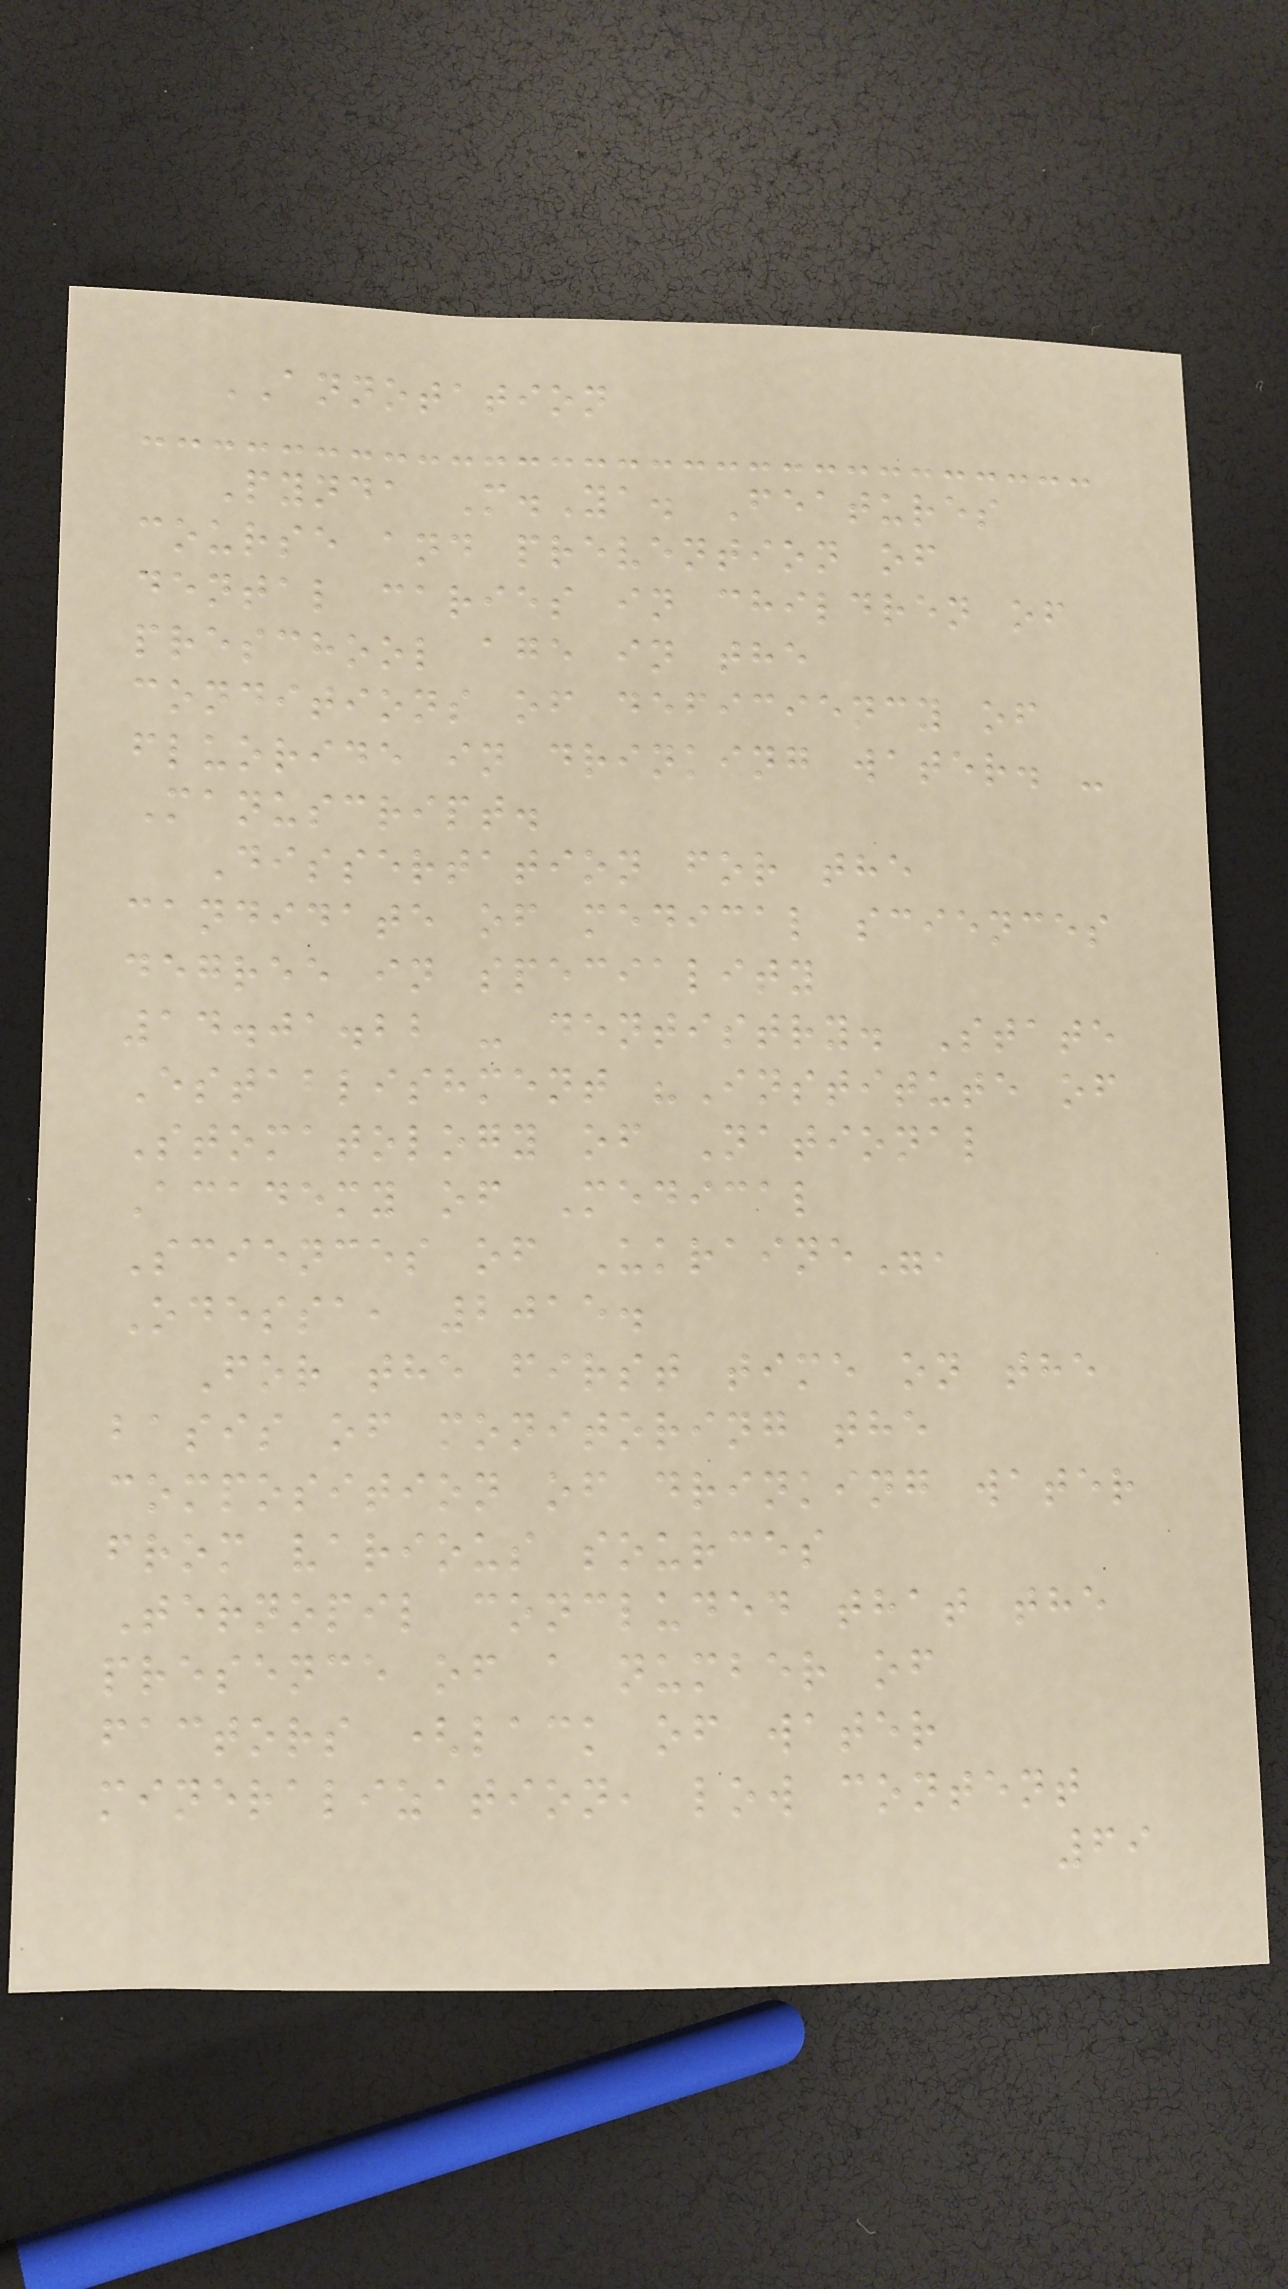ANNOTATION
Pynda M.Ya. Features
course and prevention of
dental caries in children of
preschool age in the
conditions of deficiency of
fluoride in drinking water. -
Manuscript.
Dissertation for the
candidate of medical sciences
degree in speciality
14.01.22 - dentistry. State
Establishment "Institute of
Stomatology of National
Academy of Medical
Sciences of Ukraine",
Odessa, 2015.
For the first time on the
basis of monitoring the
composition of drinking water
from various sources
Ternopil concluded that the
presence of a number of
factors (lack of water
mineralization, low content
69
